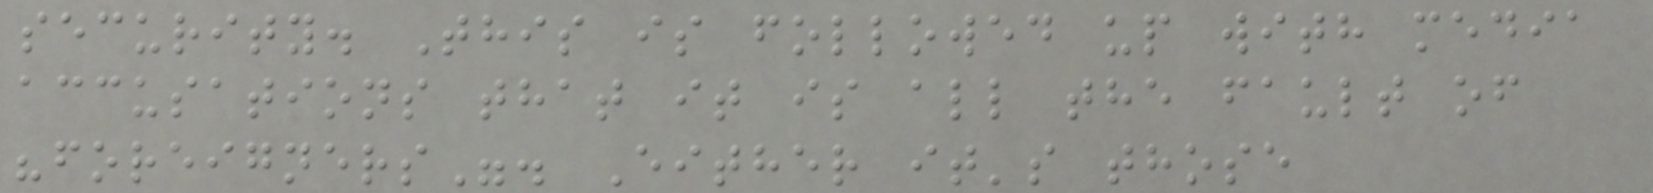security. This is followed up with media
accusations that it is all the fault of
"foreigners". Either it's those
